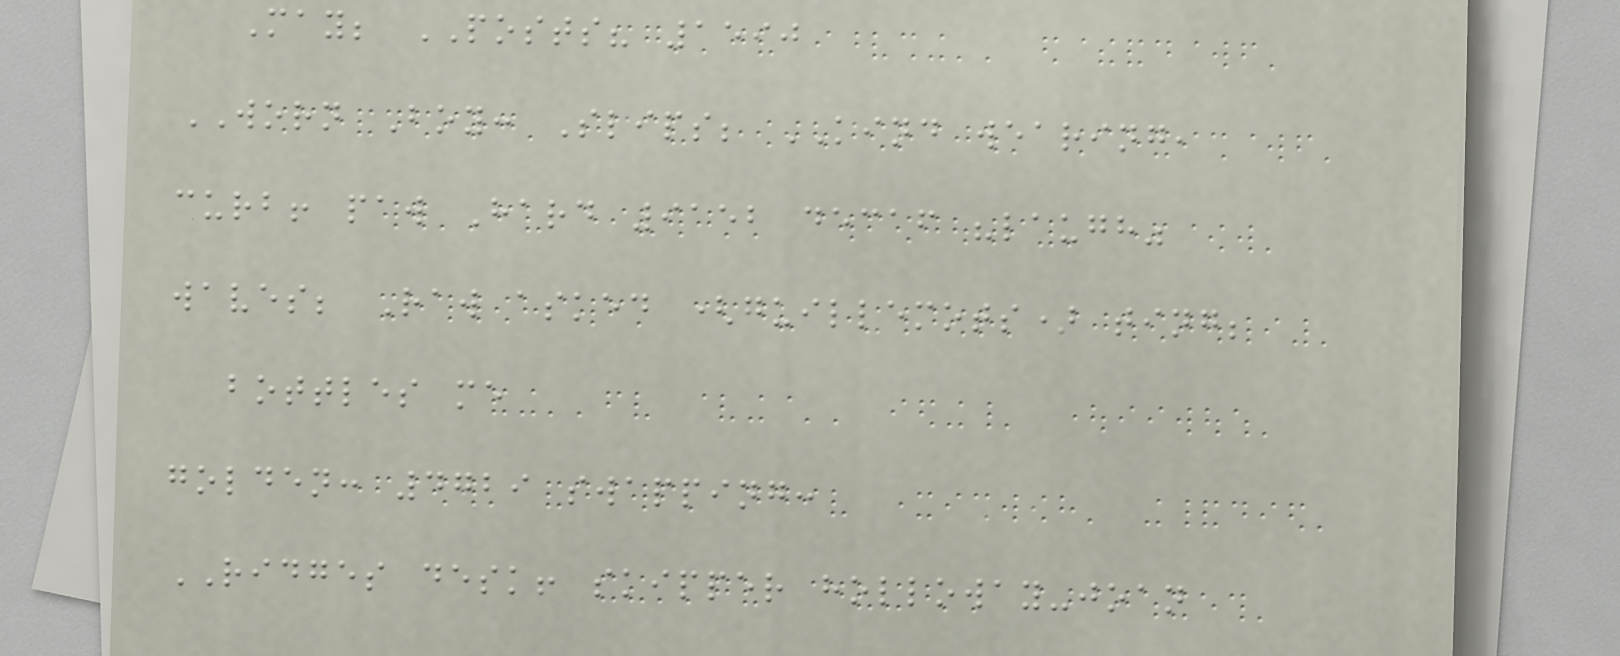May; POSTS? 1590
WORN Boy: Slips; KIND wearing,
curb! paw Hard 9152 decaf "laugh"
waves; Raw asked (guillemots) ting;
bottles me
golden: 4729 swapping:
RIDGES desk! skipper holloway-joan
